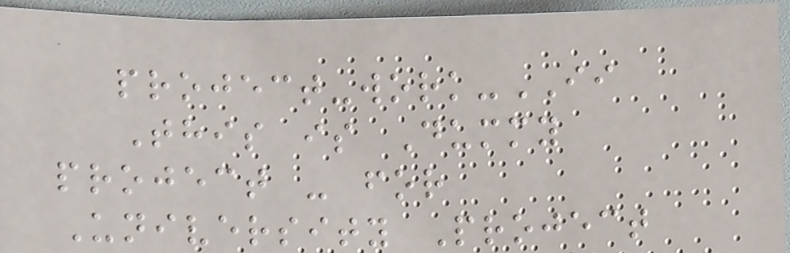project-work-II
This is Dummy
project - for
University Project
